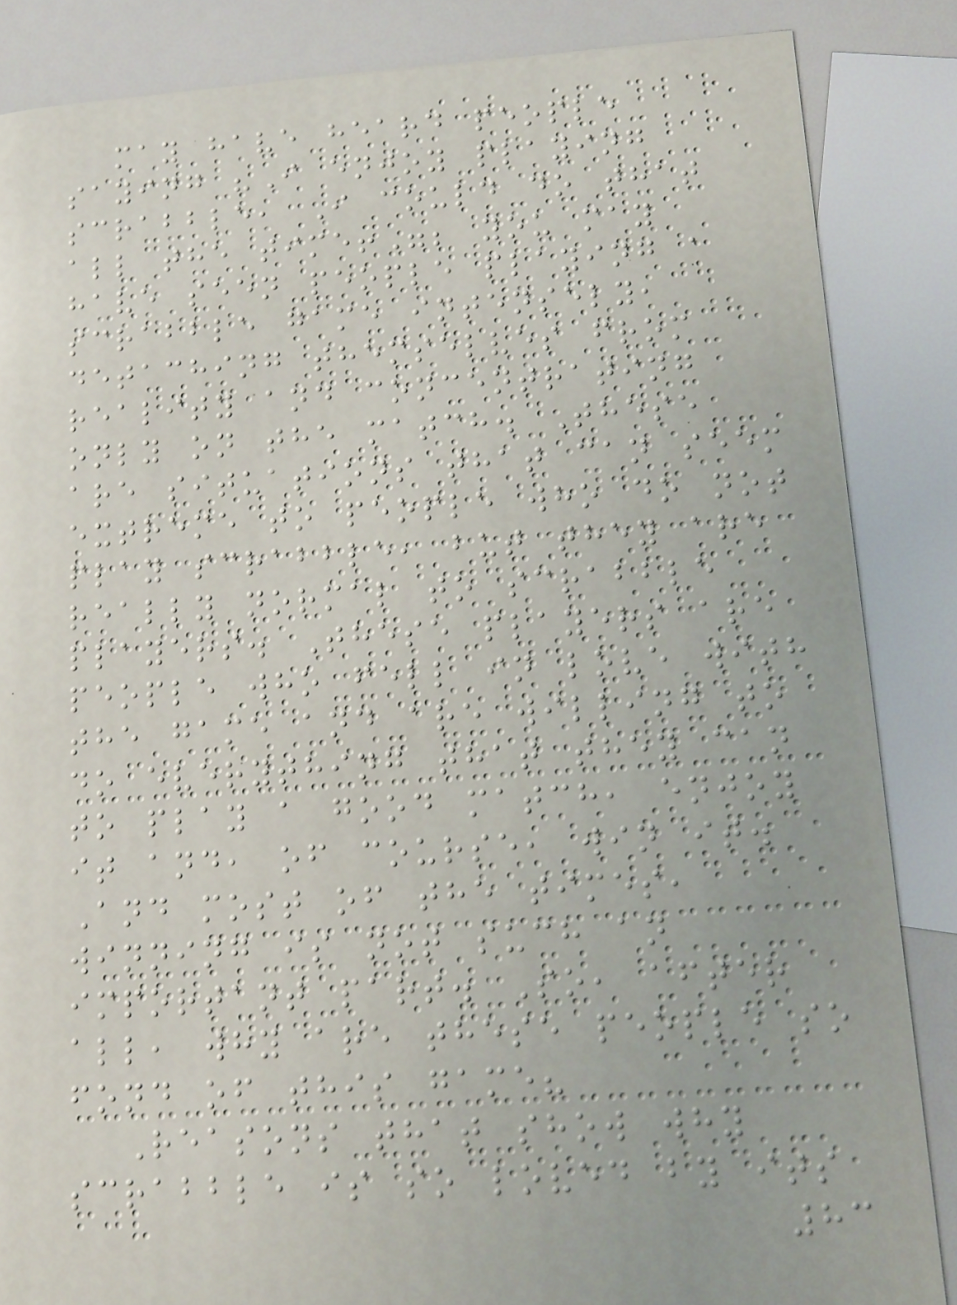may have heard people
saying "I enjoy playing
scrabble, I could do that
all the time!"; you may
have seen people playing a
scrabble game intensely,
detaching themselves from
reality and concentrating
only on the match. These
are situations that can seem
extreme to people who do not
play scrabble, but they are
really normal to scrabble
players. These players are
people who fell in love with
the game and are willing to
do everything that they can
to play a good match, enjoy
it and, of course, win it.
And most of the times,
winning is not such an
important part. So, after
all, why are these people so
fond of this game?
Reasons that show why
scrabble is so loved by its
83
